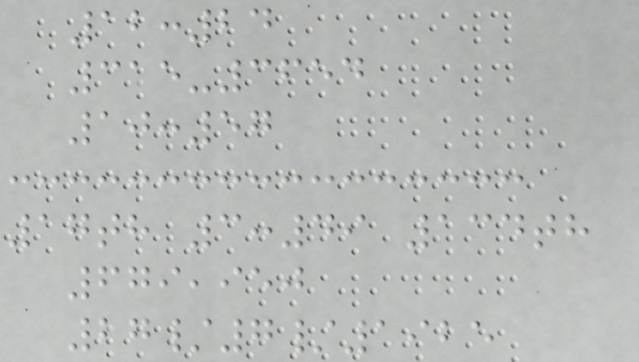12:24
315-3654
10:57
17th 3:49 134th
679,950
27/7/1925
